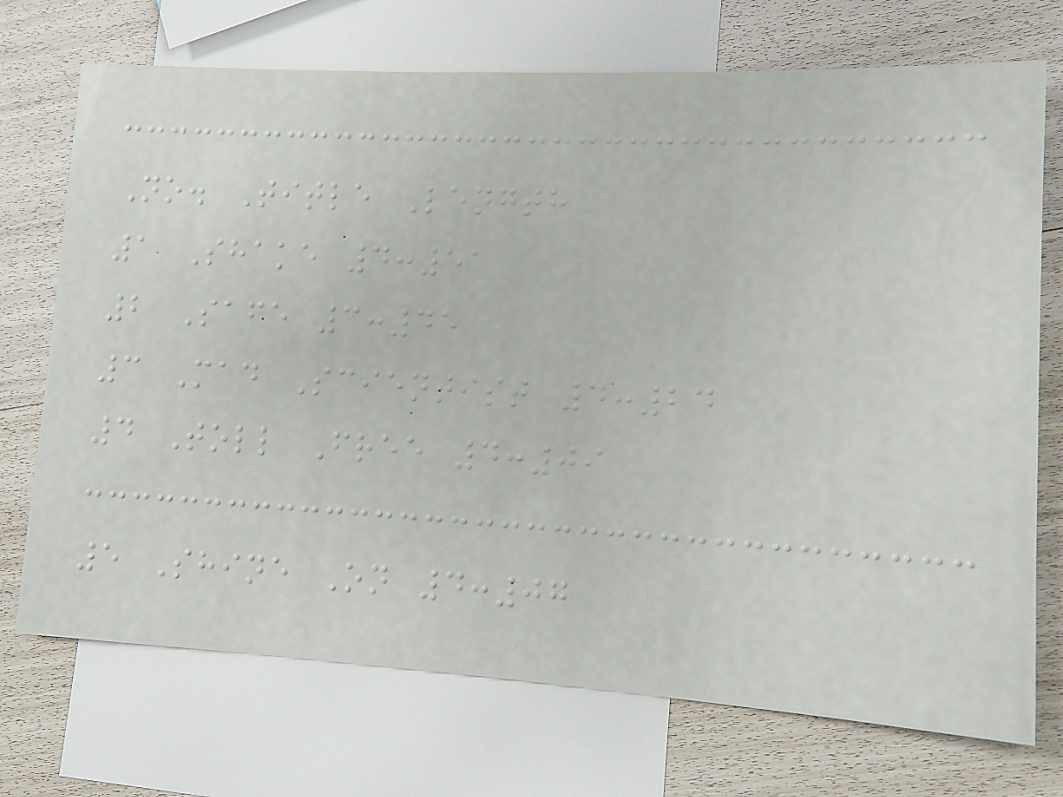No. Title Length
1 Shake 4:51
2 Safe 3:45
3 Mad Scientist 4:24
4 Toll Free 4:09
5 Shine On 4:07
